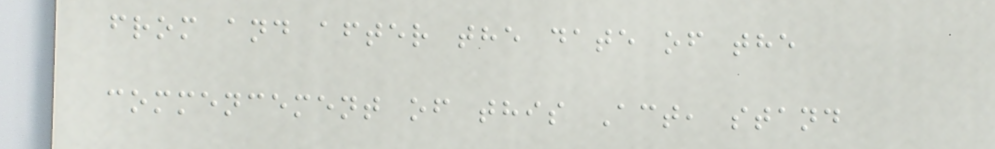from and after the date of the
commencement of this Act, stand
